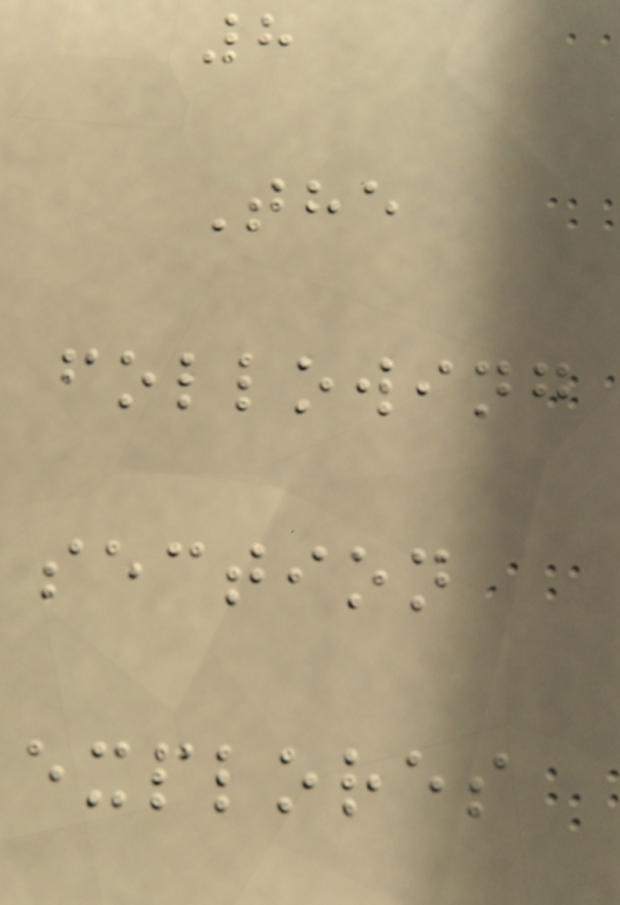8
The
following
section
explores
